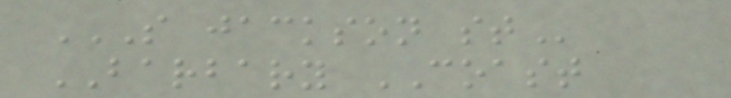S JACKSON ST
BARBARY COAST
